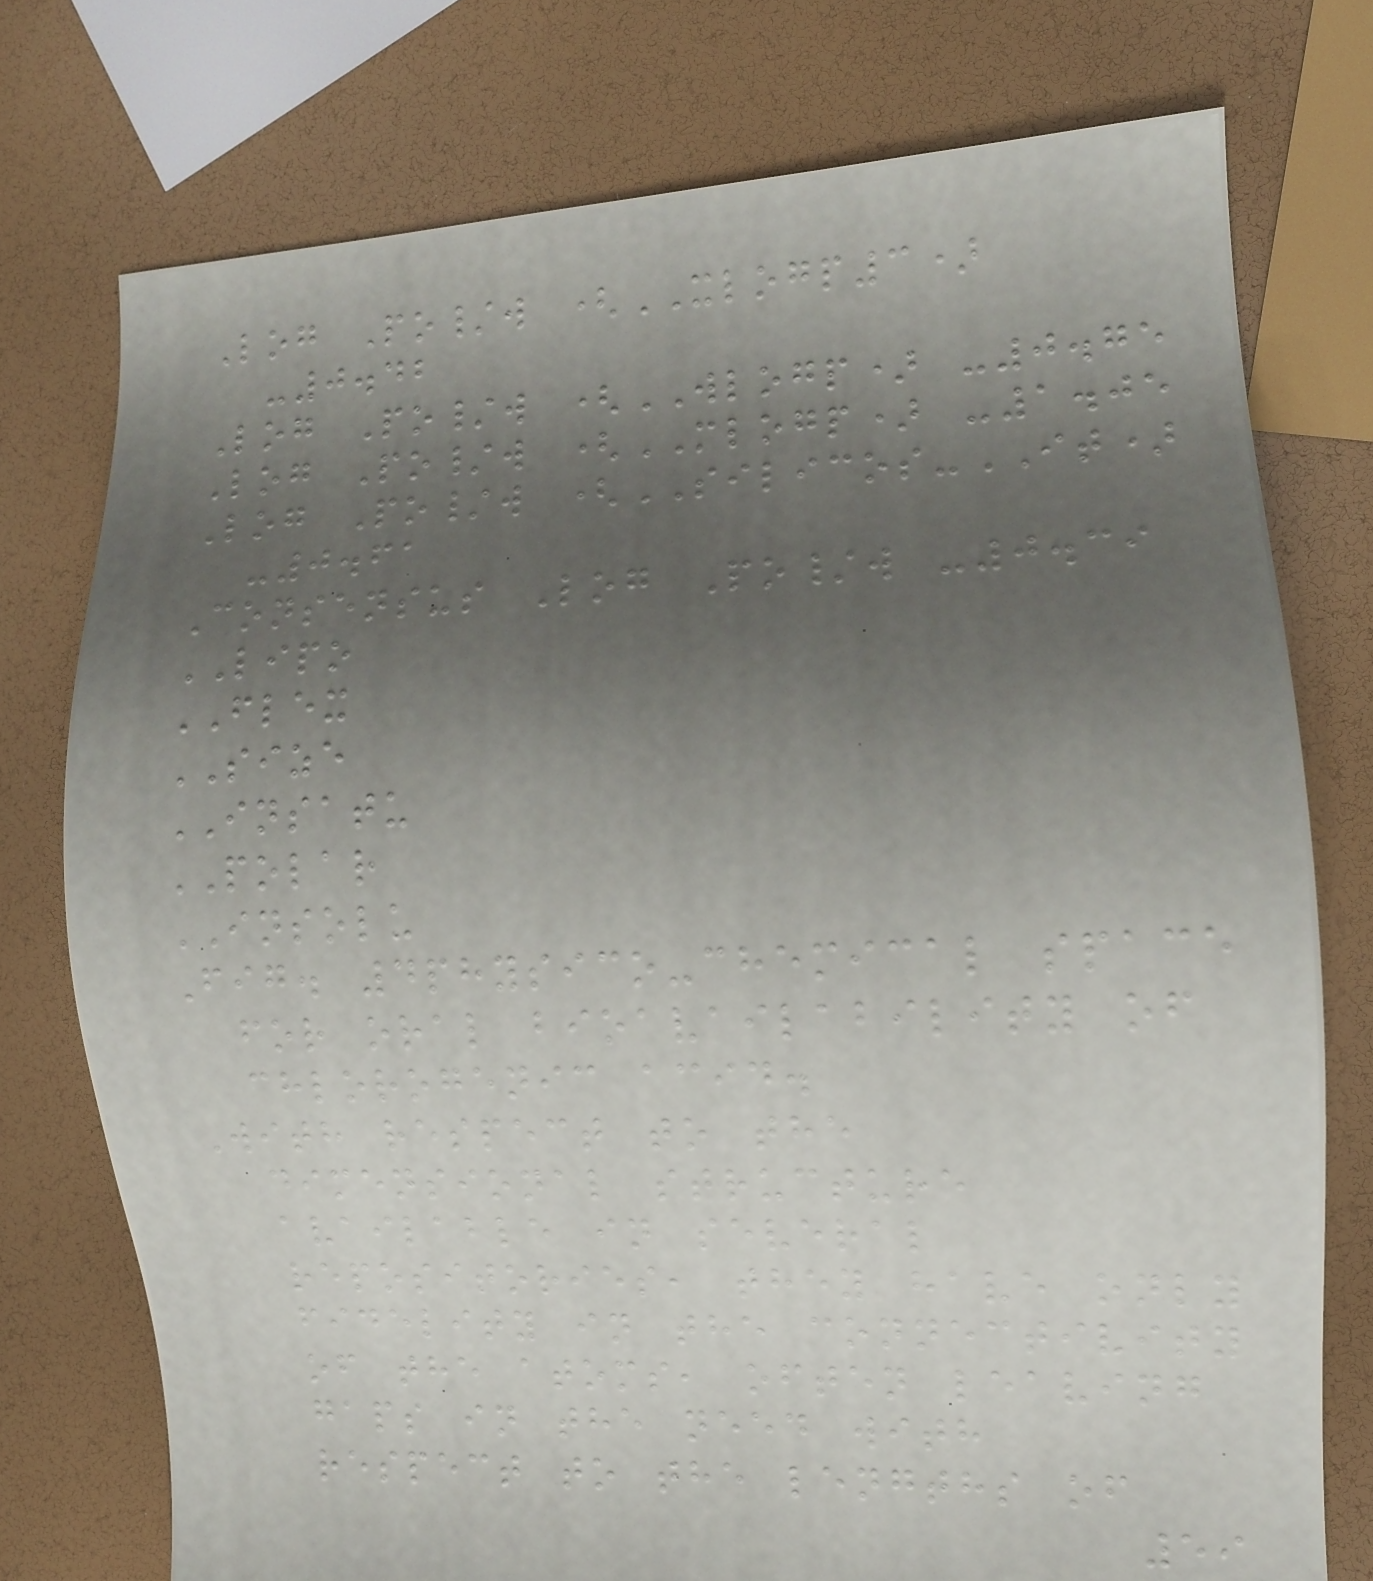Log Po/w (XLOGP3)
-0.42
Log Po/w (WLOGP) -0.75
Log Po/w (MLOGP) -1.05
Log Po/w (SILICOS-IT)
-0.61
Consensus Log Po/w -0.39
LIPO
FLEX
SIZE
INSATU
POLAR
INSOLU
Fig. 4physico-chemical space
for oral bioavailability of
chlorogenic acid.
With respect to the
dimensional structure
available in several
repositories, they have only
fidelity in the connectivity
of the atoms, often leaving
gaps in the need with
respect to the lengths of
59
